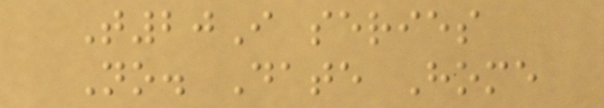T20I series
No. Date Home
